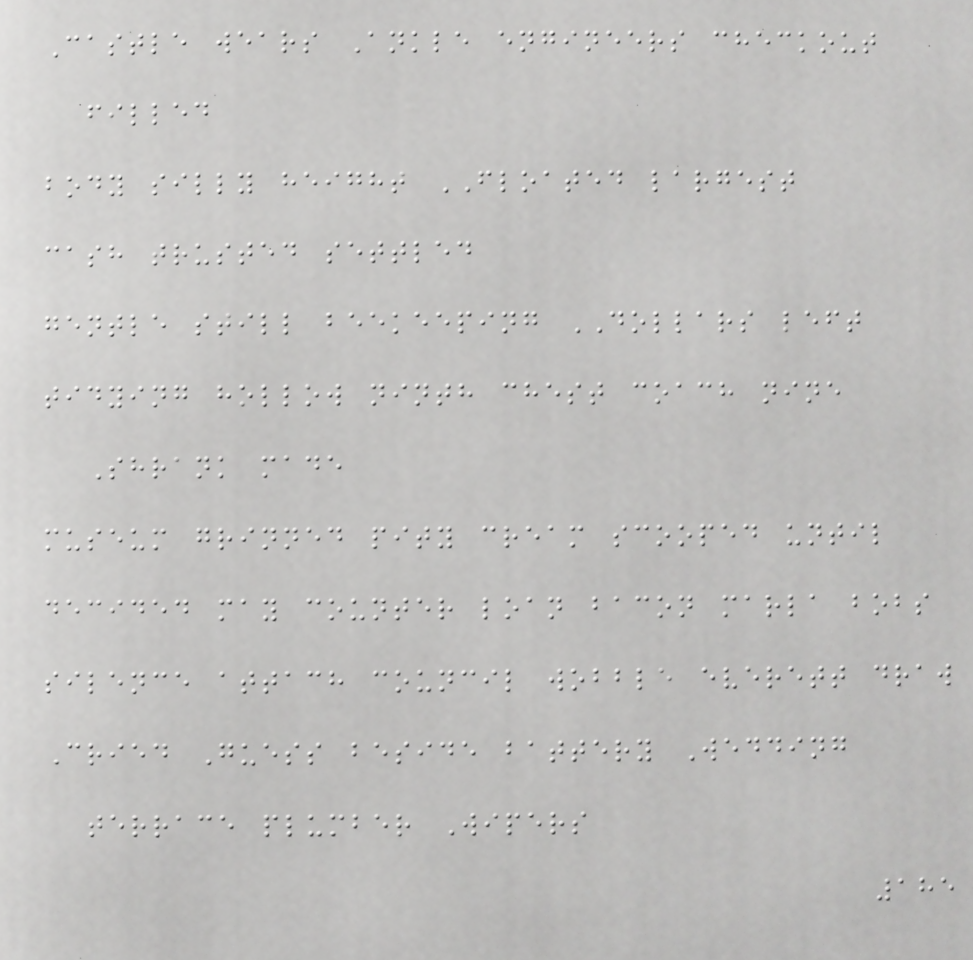Castle wears Ankle engineers checkout
filled
body silly height FLOATED largest
cash trusted settled
gentle still beekeeping DOLLARS left
tidying hollow ninth chest coach nine
Shrank made
museum grinned pity cream scooped until
decided may counter loan bacon marla bobs
silence attach council wobble everett draw
Cried Guess beside battery Wedding
terrace plumber Wipers
185
